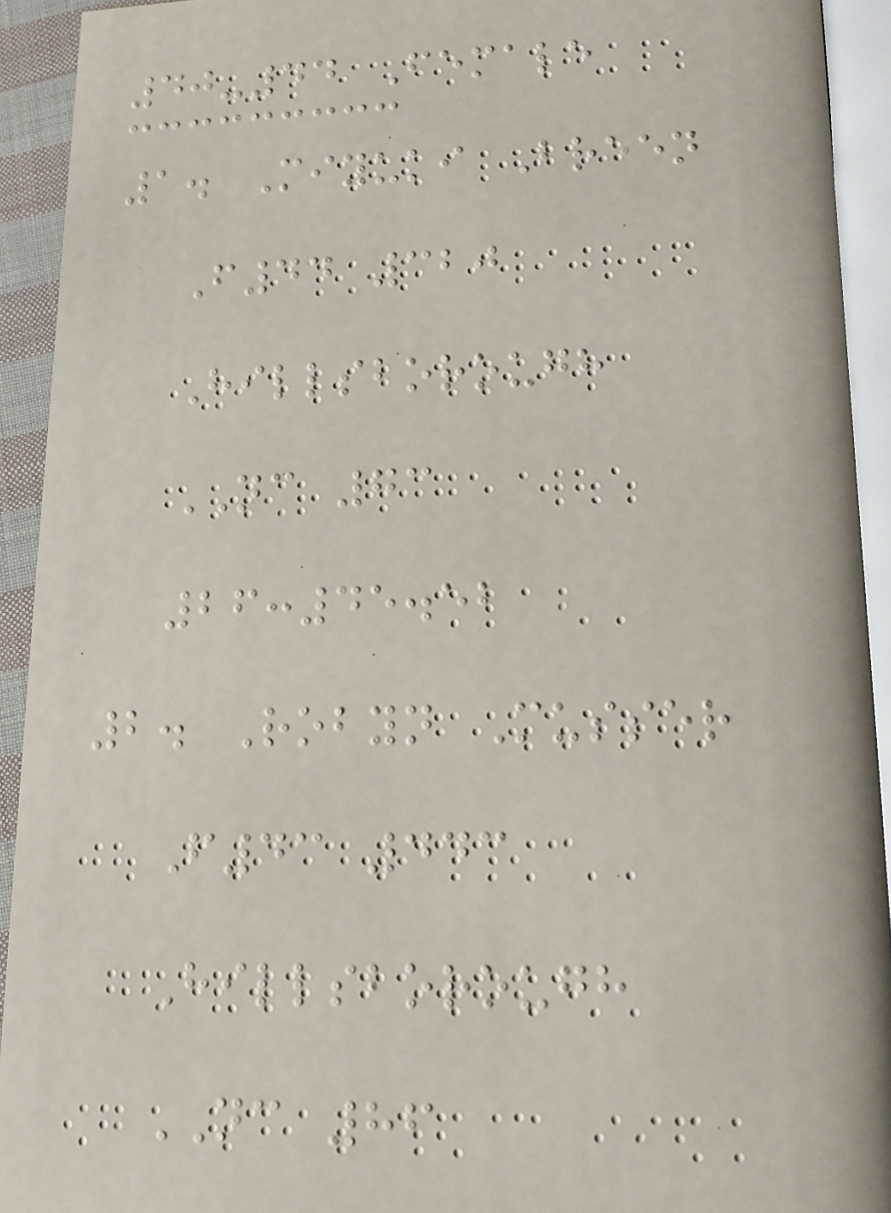40-44 Female
1. Miyuki Breen
F44 320
Hillsborough
NC 73
26:45.52
2. Robyn Musser
F43 443
Hillsborough
NC 86
